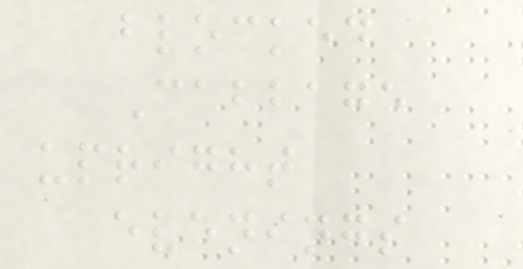blocked
Cabbage
upright
evenings
